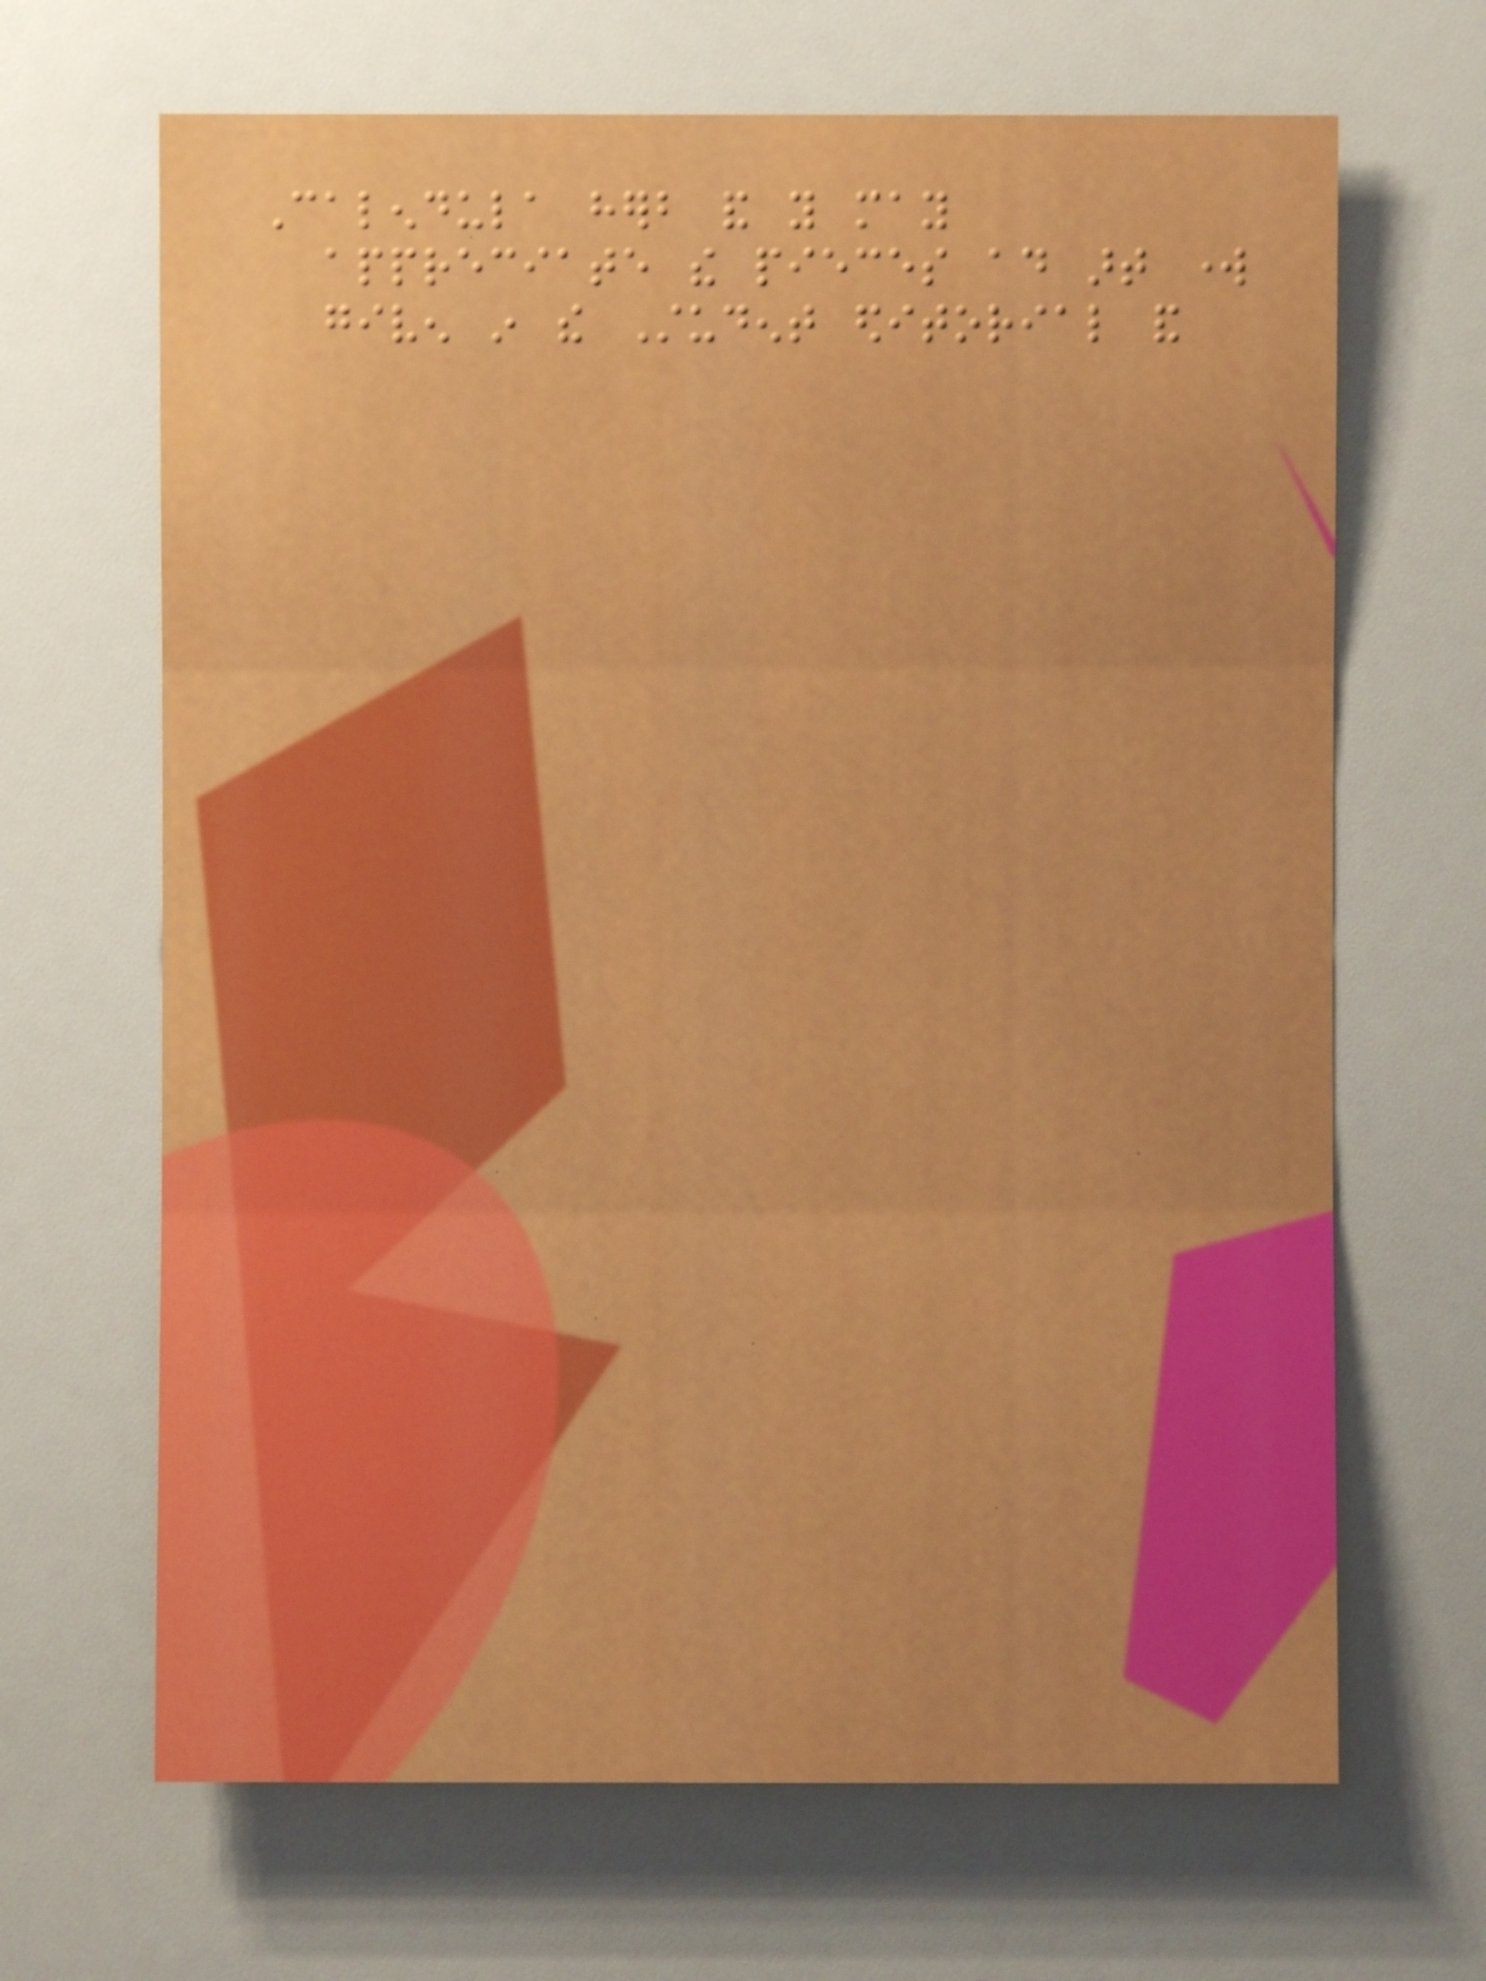Calendula herb and you may
appreciate the pieces ad art work
given in the Student editorial and
